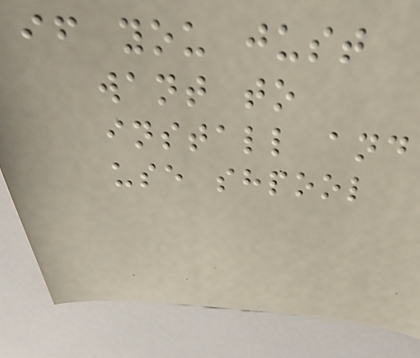if you just
want to
install and
use shpool
